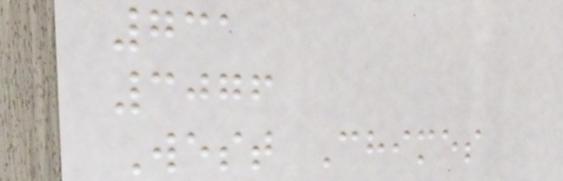731
3076
West Chimes
